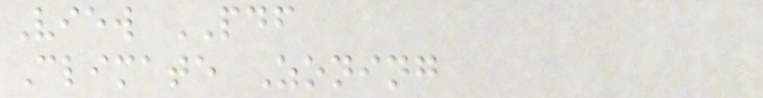View PDF
Climate Zoning
